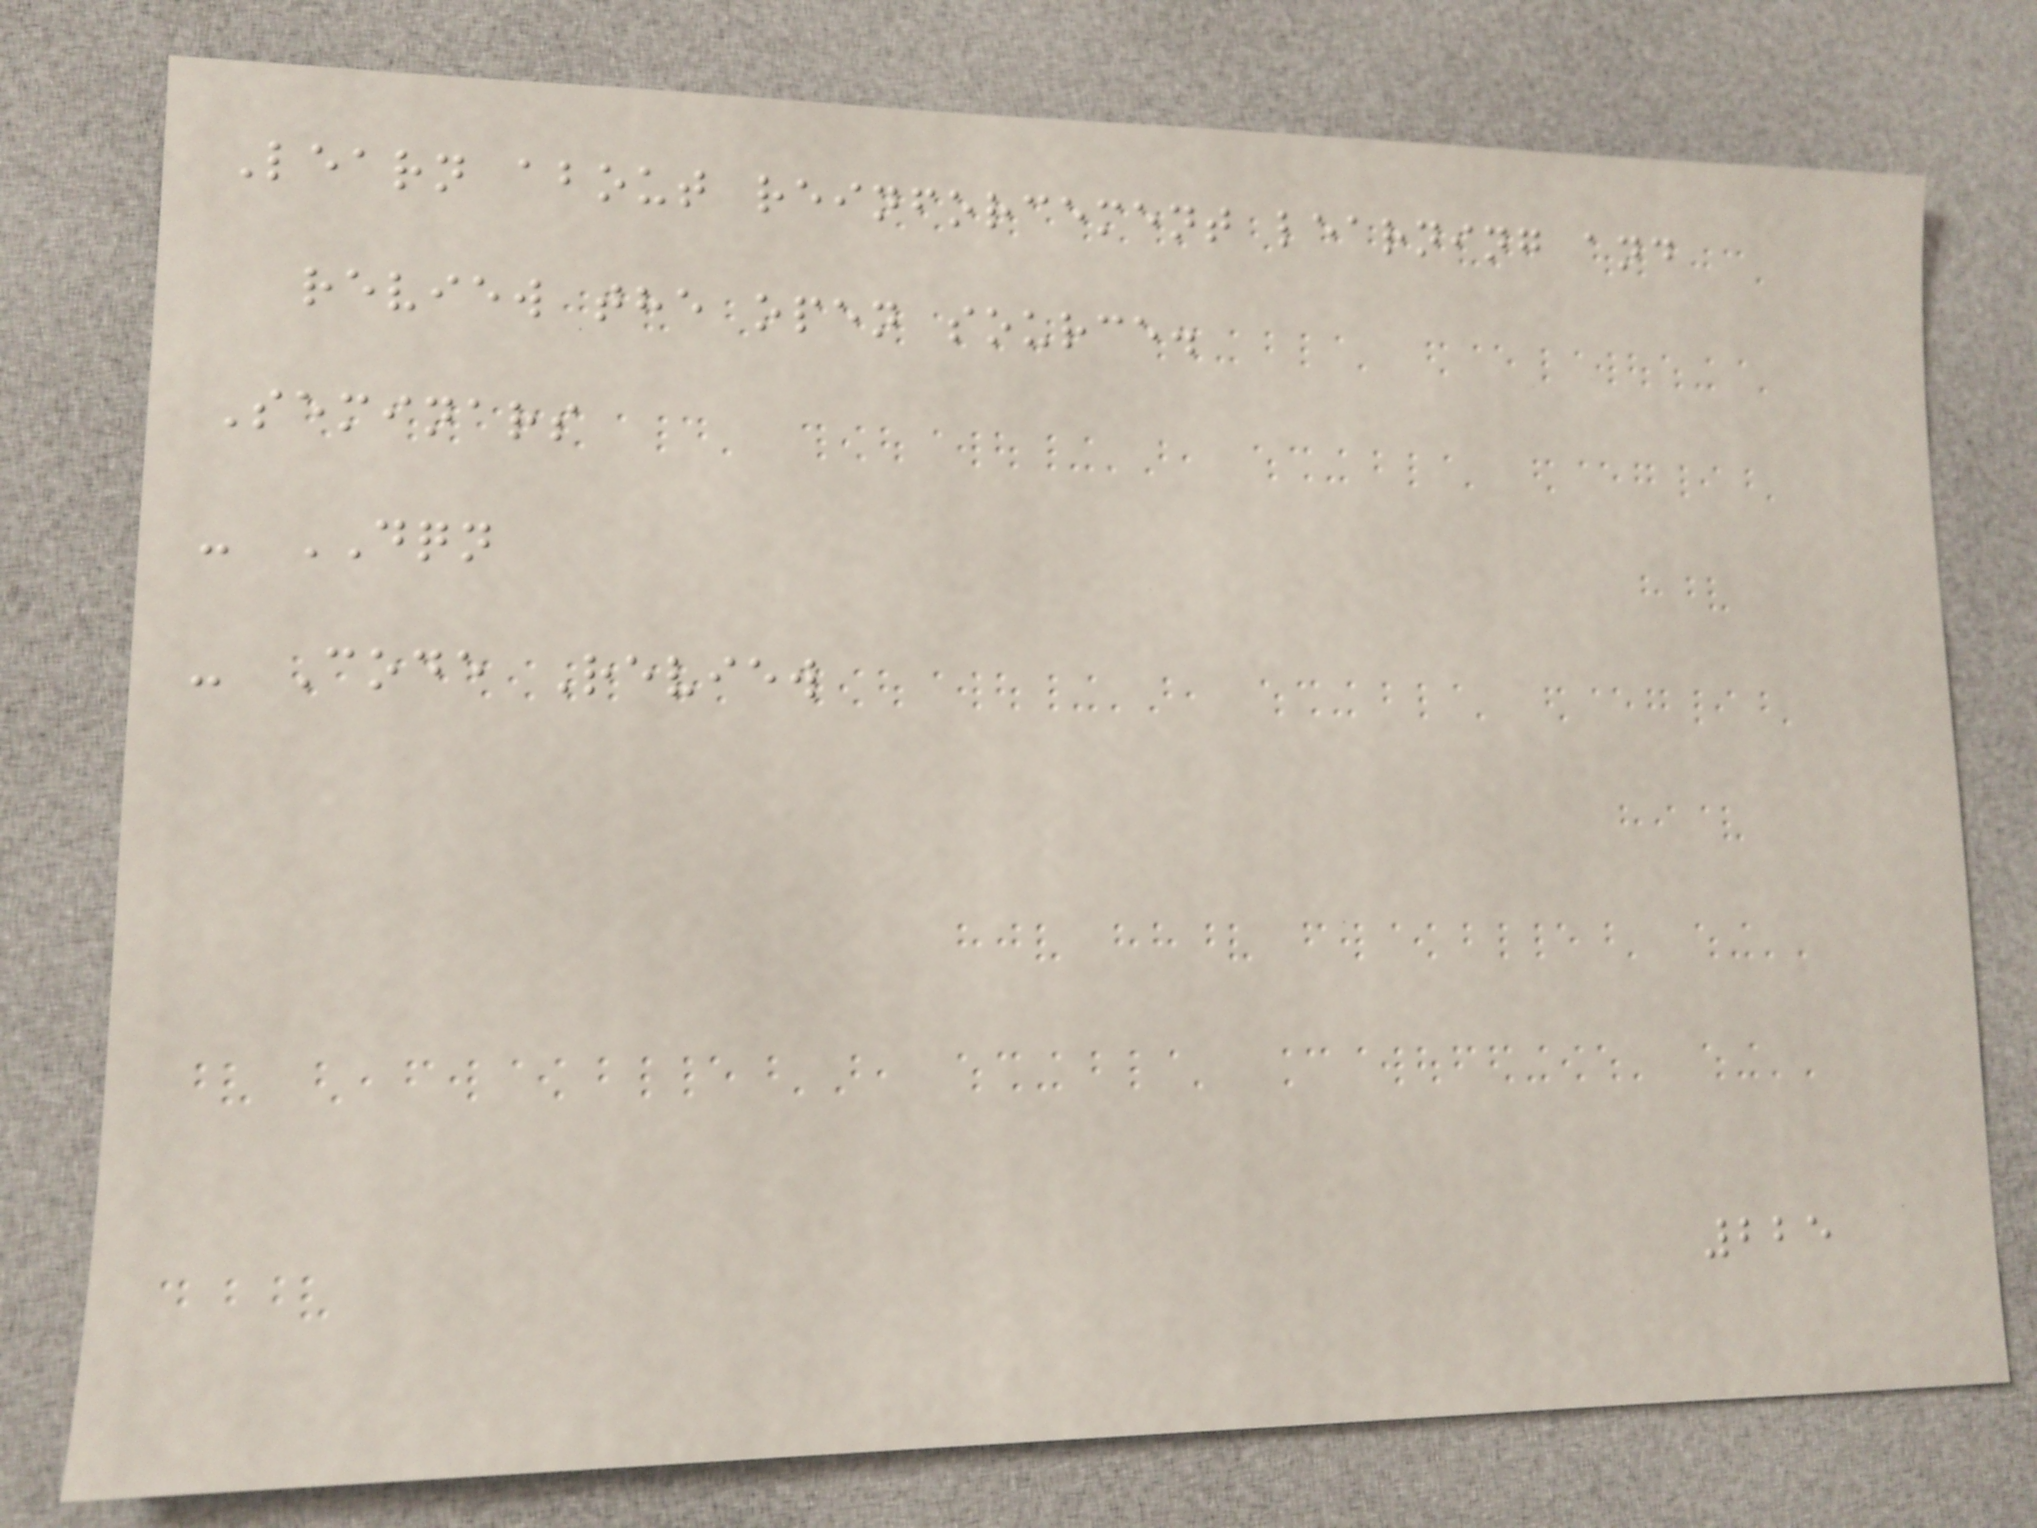Learn about reinforcement learning and
review the open source.
Seminars
- DQN
- Code Review
225
